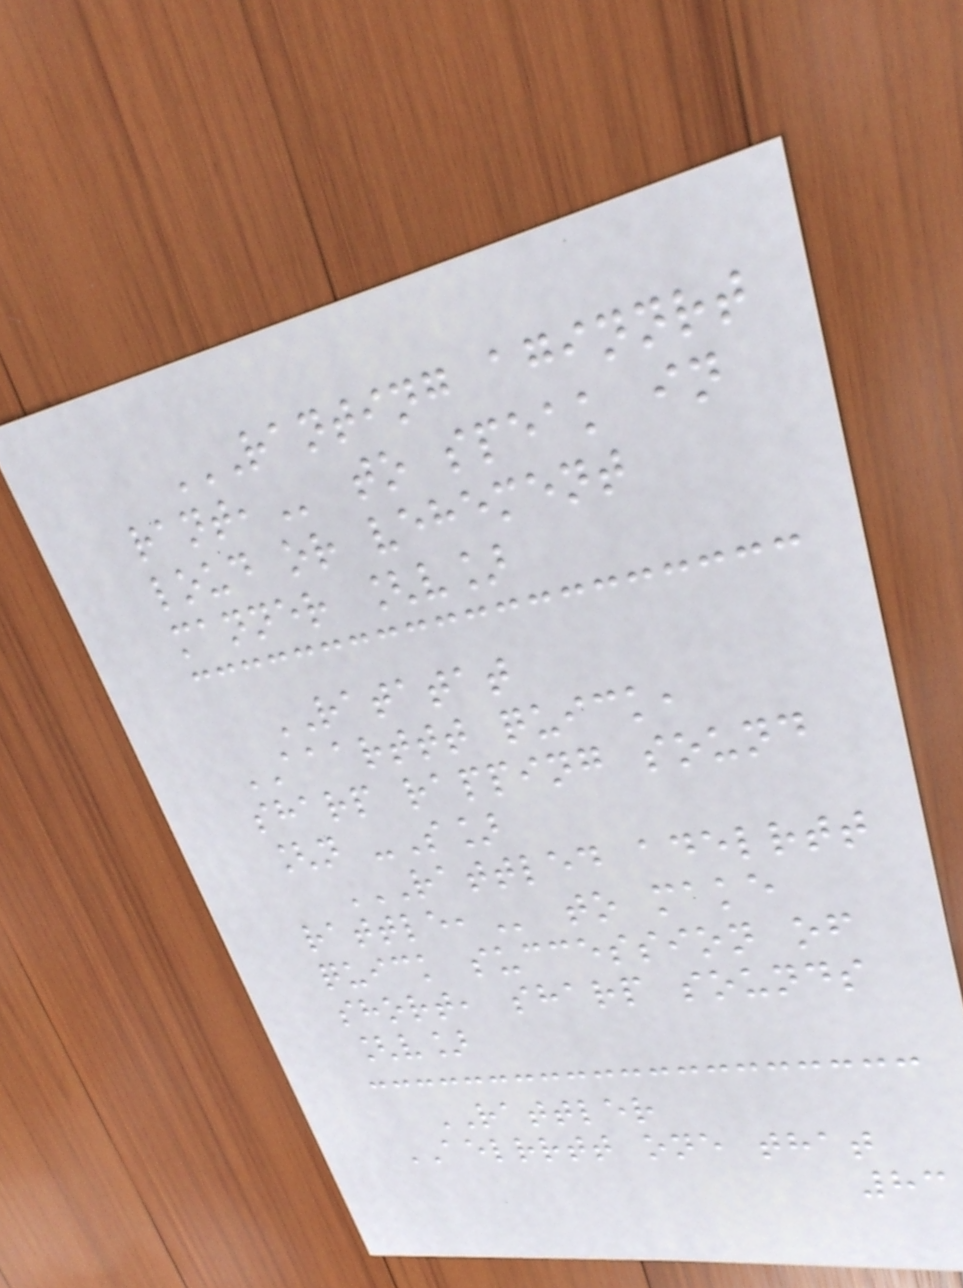RANTING AGINNRT
RANT, to speak in
loud or vehement
manner [v]
RATATAT
AAARTTT quick,
sharp rapping sound
[n -S]
RATTLED ADELRTT
RATTLE, to make
quick succession of
short, sharp sounds
[v]
RATTLER
AELRRTT one that
83
